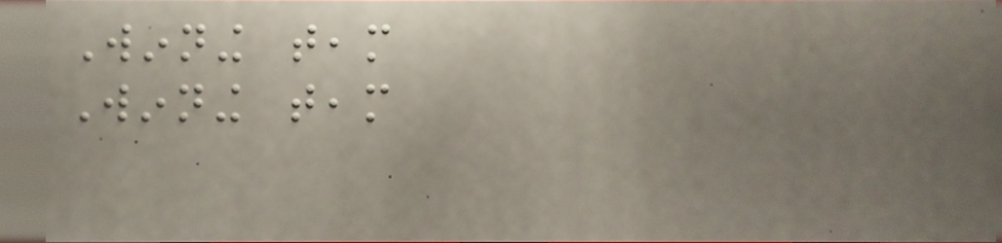Winning team
Winning team
